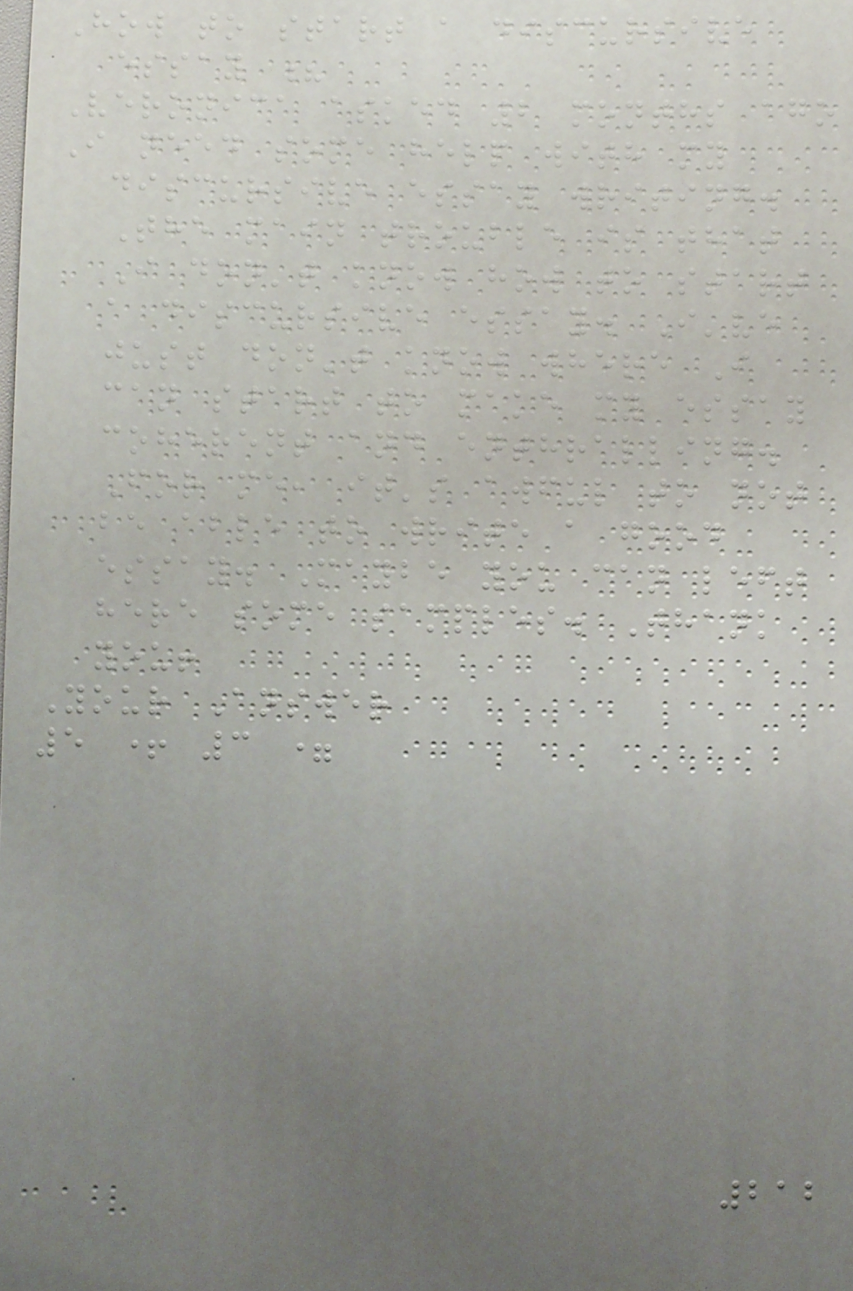How to start a discursive
essay ?
Veronica asked 2 months ago
I need some help with my
discursive essay writing.
The main trouble is that
I don't know how to start
a discursive essay. I've
just don't know where I
can start to make my essay
coherent and enthralling.
For me, it's awful to not
be able to write a good
essay. Maybe you can left
here some samples. Thank
you!
Your Answer
5 + 3 =
212
